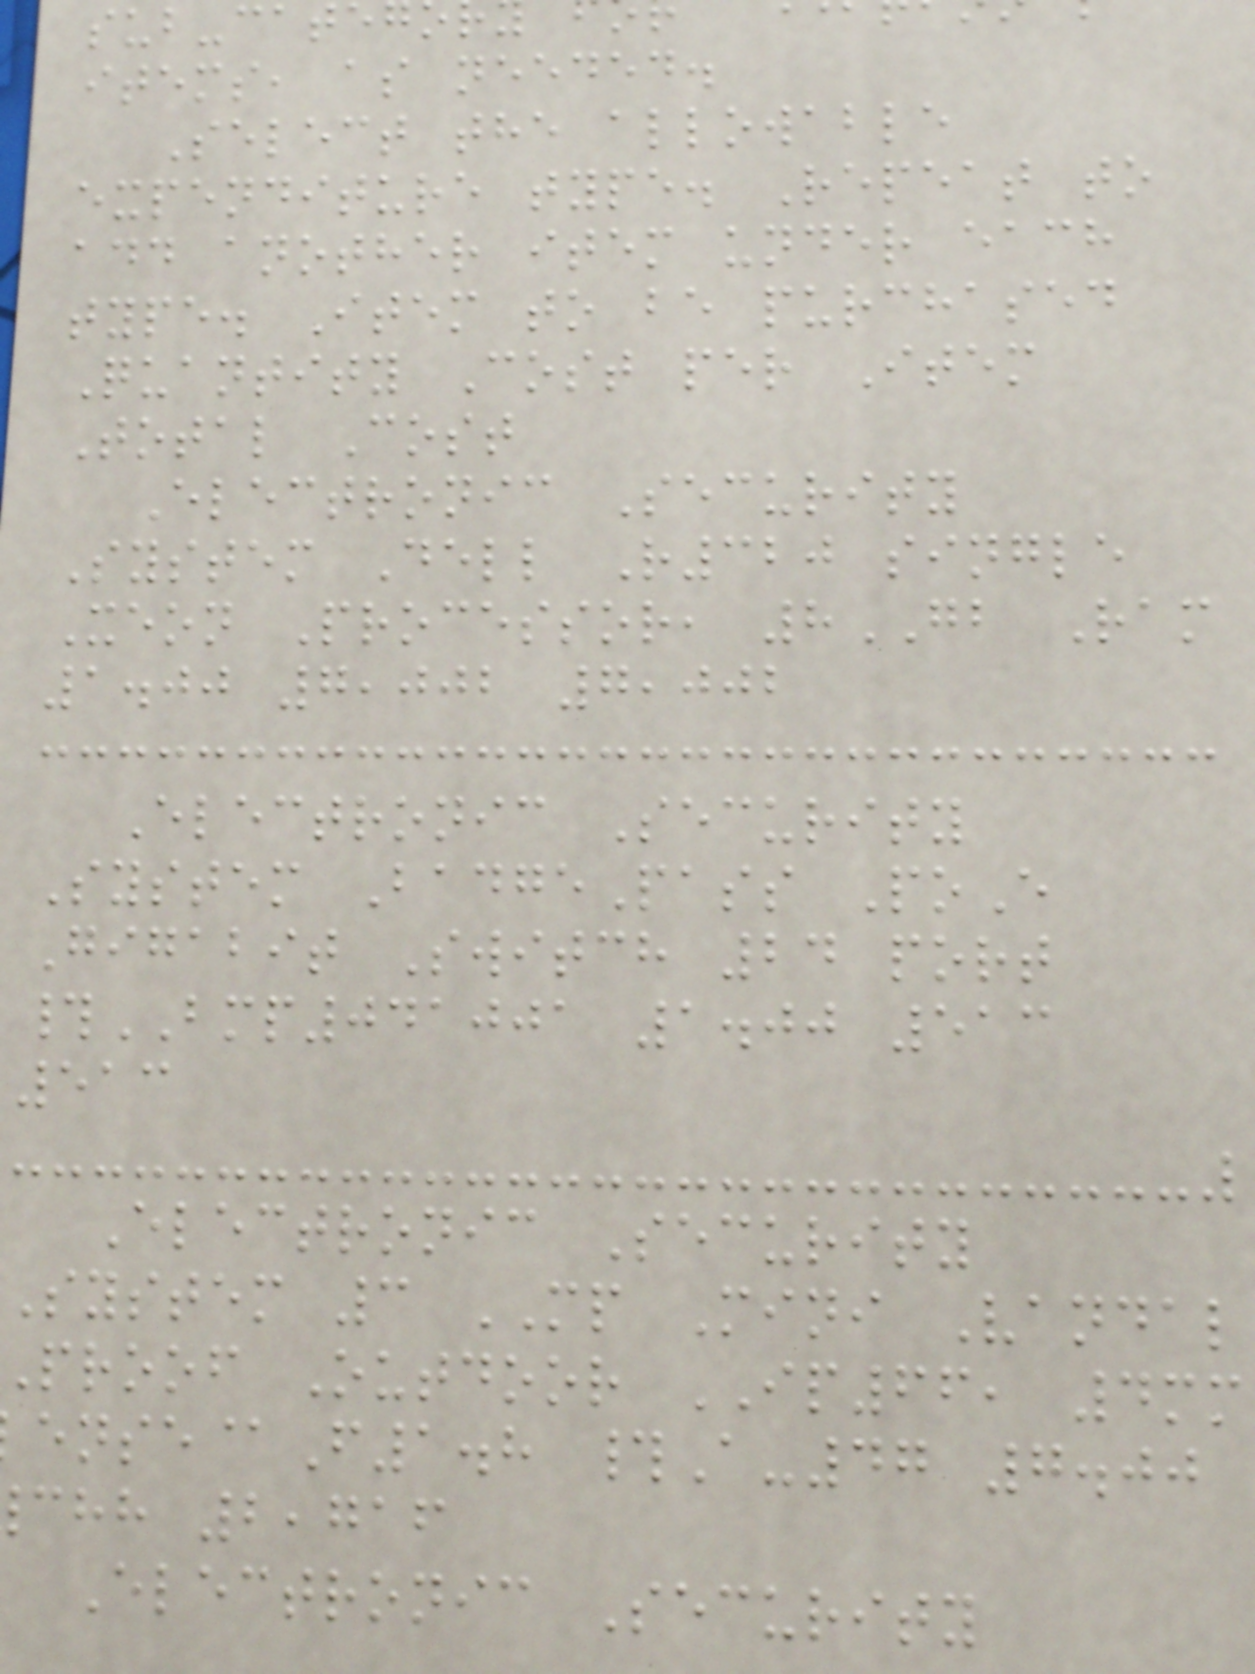sub-cat
items, as needed.
Select the allowable
expenditure type. Repeat to
add another item under each
type. Item to be purchased
Quantity Cost per Item
Total Cost
Electronic Security
System Dell R320 single
Xeon Processor, 8GB Ram
1.00 7,002 7,002
Electronic Security
System BadgePass PoE
Gigabit Switch 24 port
#BMP041001 1.00 513
513
Electronic Security
System 3 MP Mini Vandal
proof Outdoor IP66, 4mm
ense@F1.8 #A-47 7.00
chh 2,716
Electronic Security
